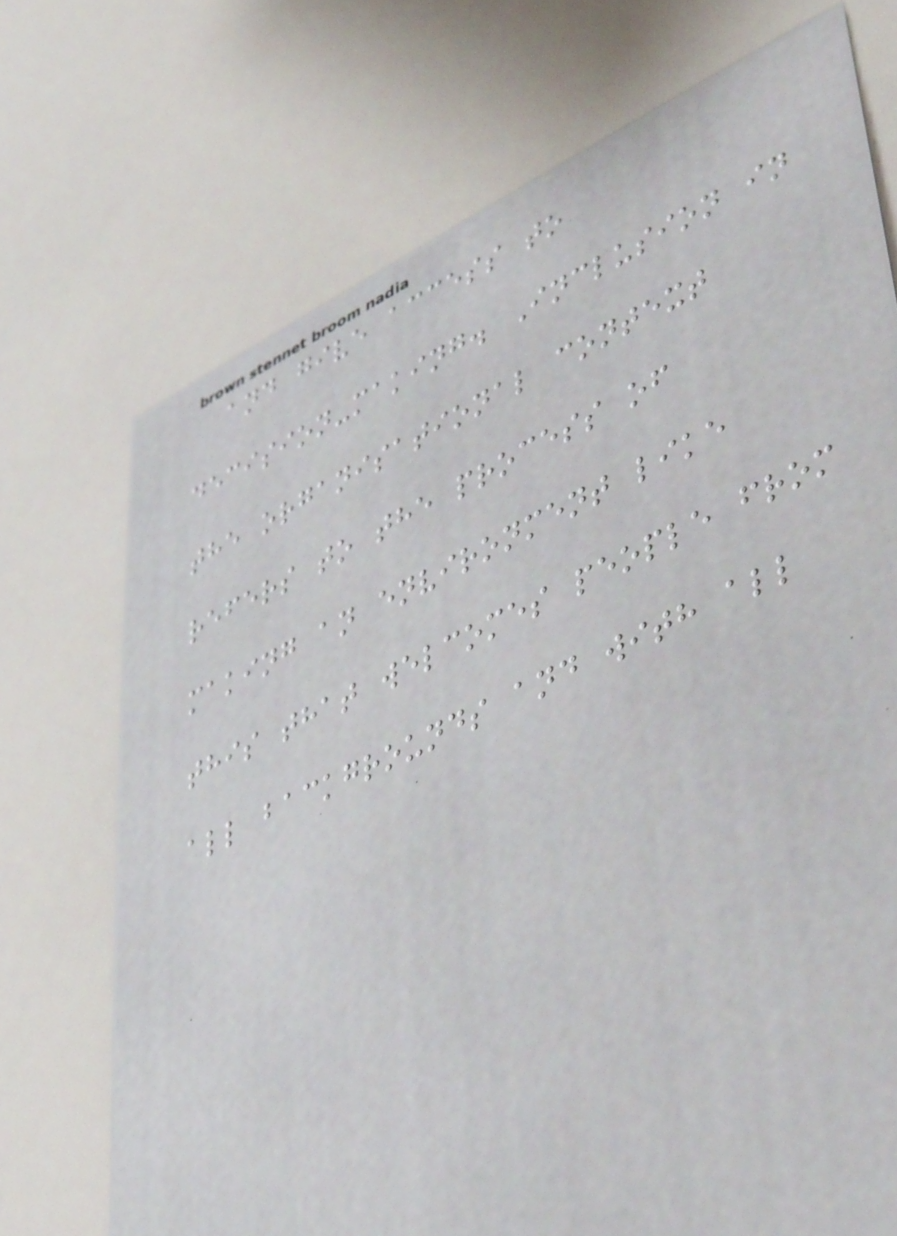and give access to
decision-making. Inclusion in
the organisational context
refers to the process of
making an environment like
this that welcomes people from
all backgrounds and with all
